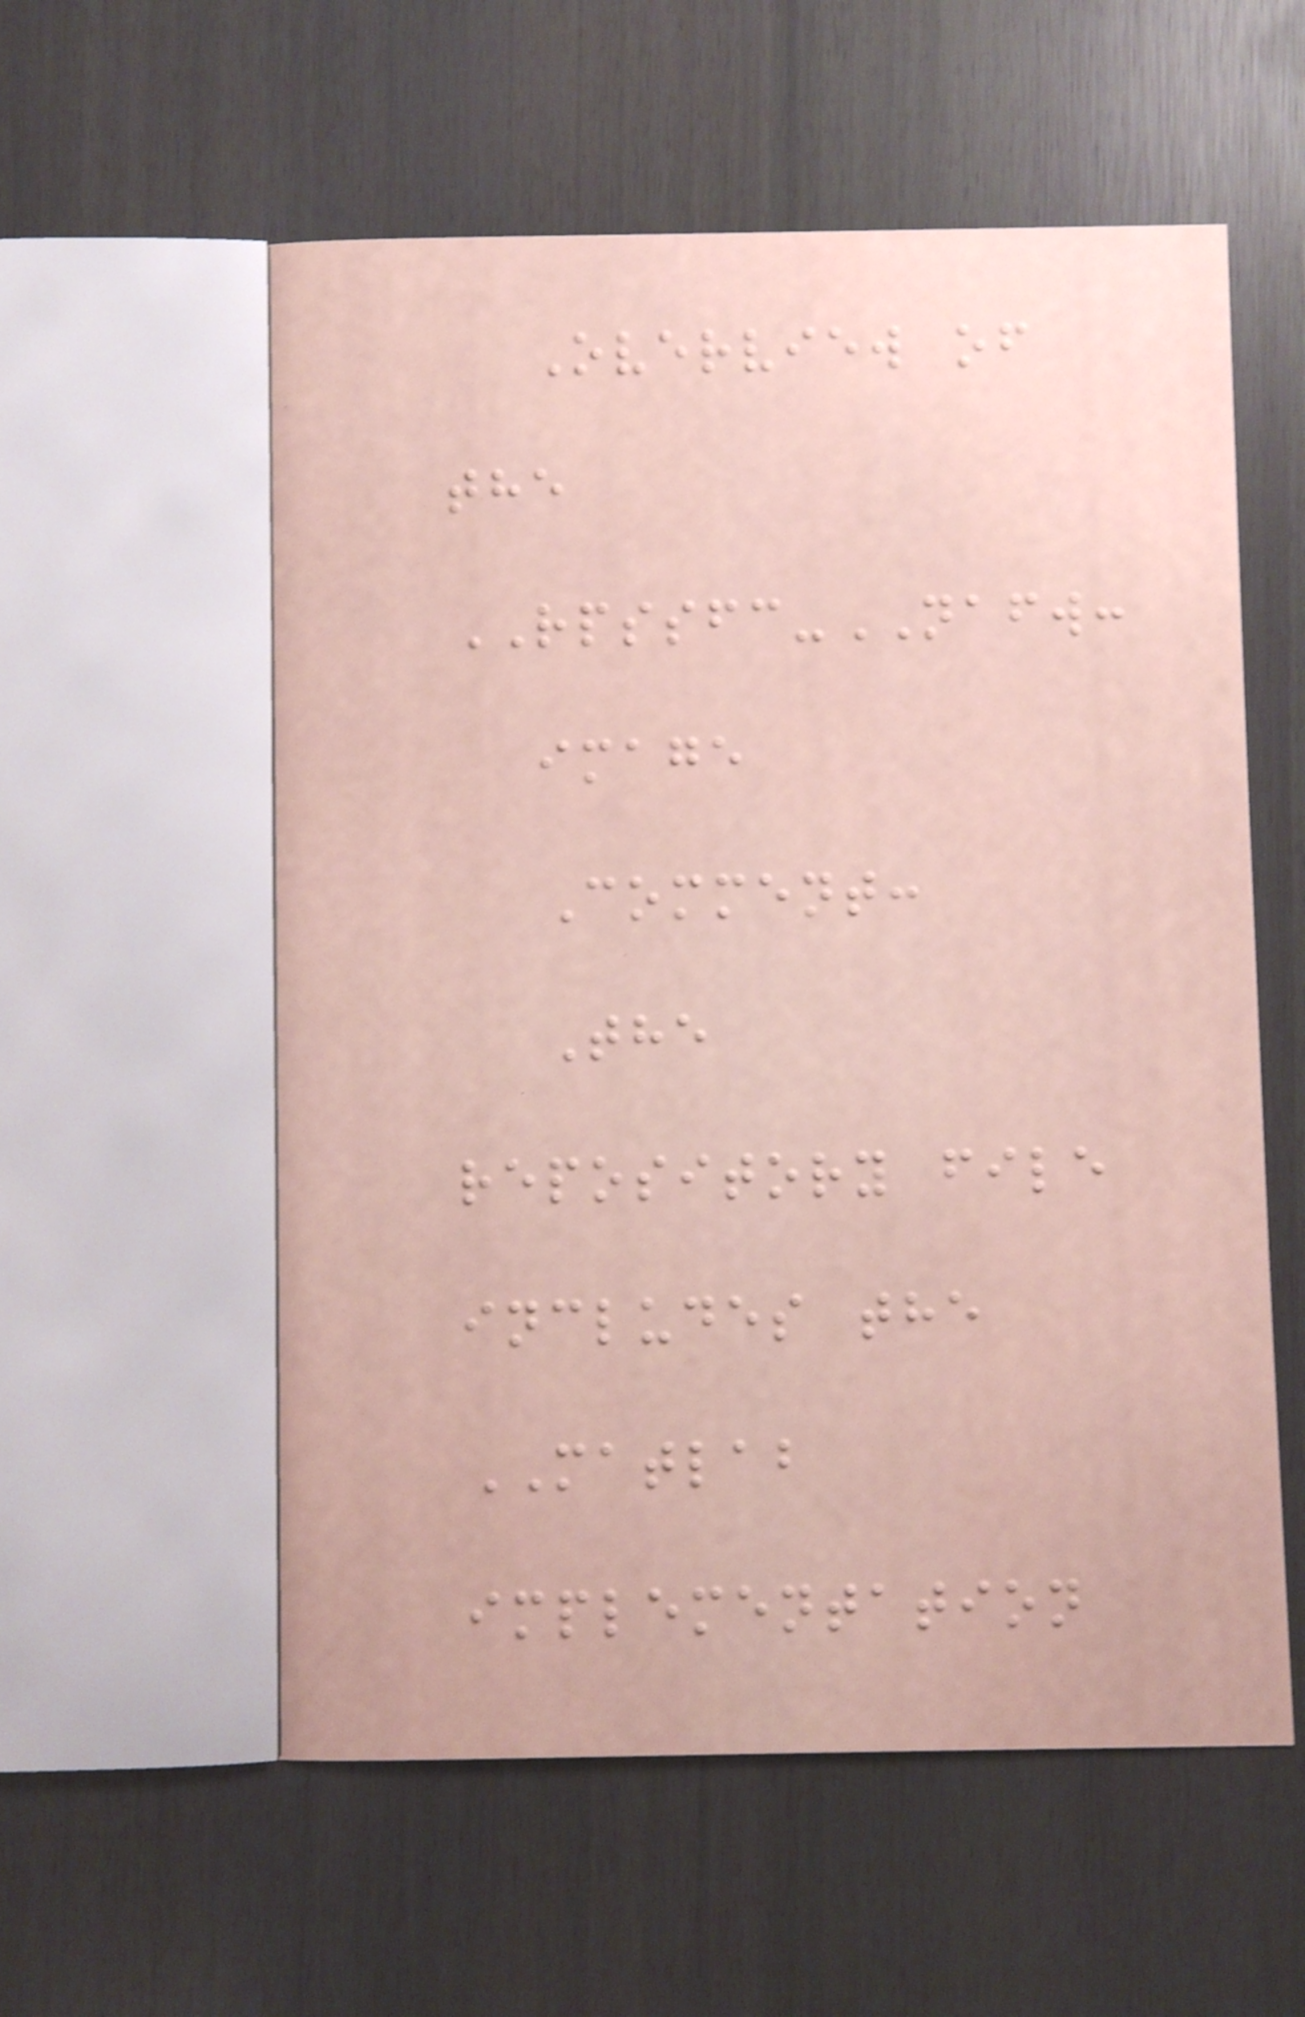Overview of
the
RPSSFC-NAFW:
image
Comment:
The
repository file
includes the
MATLAB
implementation
